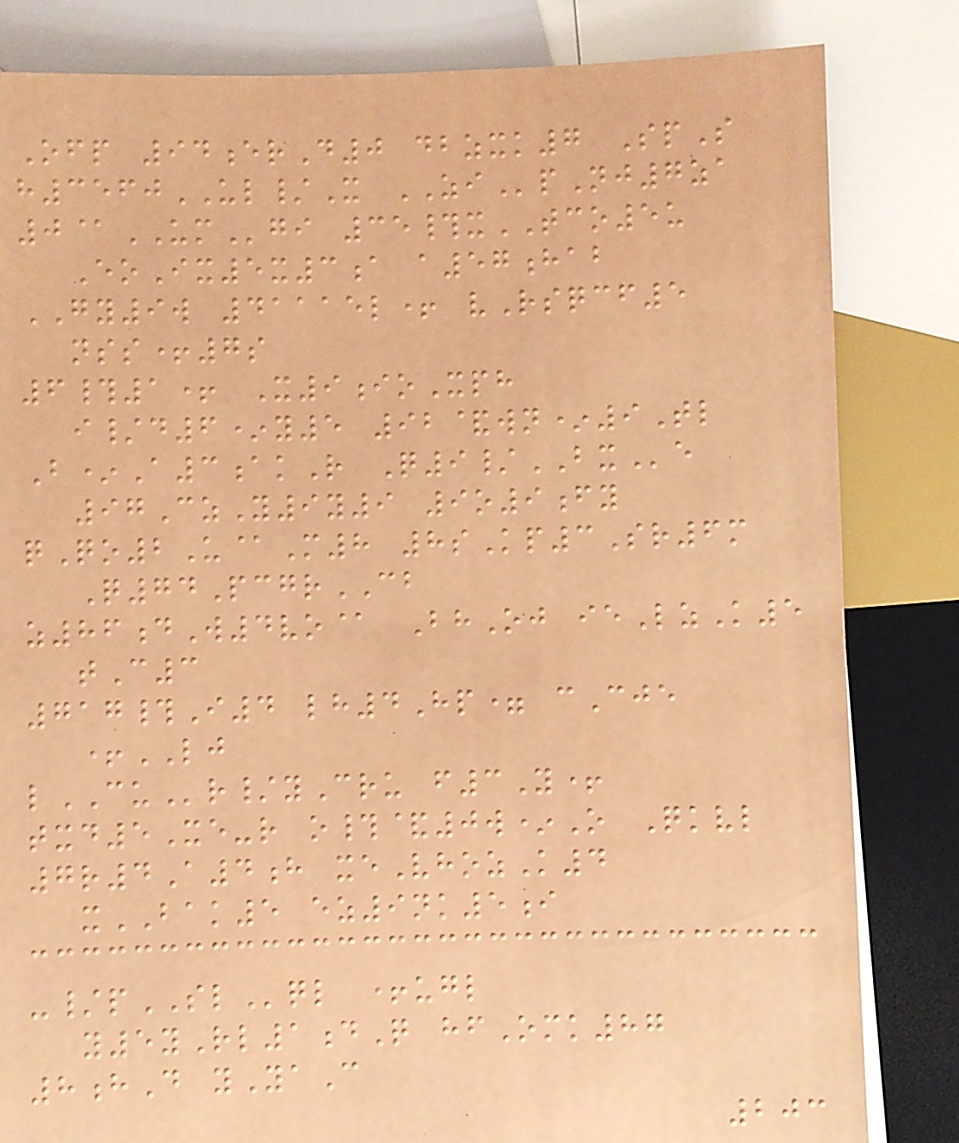Ofp 94erD0 dbzxk7 SpS
h3560UL/X ZIpNj7za
0@UMgi 35#xTCO5u
EoIx5x3a a57hab
GY9w 41115l+ vRsqcf5
nss+7s
6#1+ X9ioXph
i/d6*y5 92&wn*9Tl
B*A3akR Q9/BXe
97CzY9y9 9o9fy
qQo2U@M8 8sKp3Sr6m
Q74PcgrCB
z86dW4vo@ BhOj ieLzK5
tC3
717#I4 lh4Hp= cCje
+LJ
lCUr/yCru f3Y+
txd5Xe-r o#&0w*O Qkvl
7r4A4h xeVhozK4
xBAK5 ez9nk5i
-/pSLql +ugl
y5yRl1dQ hfOmk87
8hD yYaC
203
